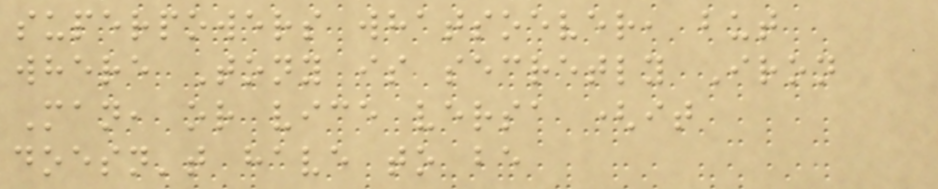superpowers whatsoever, but
where Tony is secretly Iron
Man, or vice versa (it
doesn't have to be
